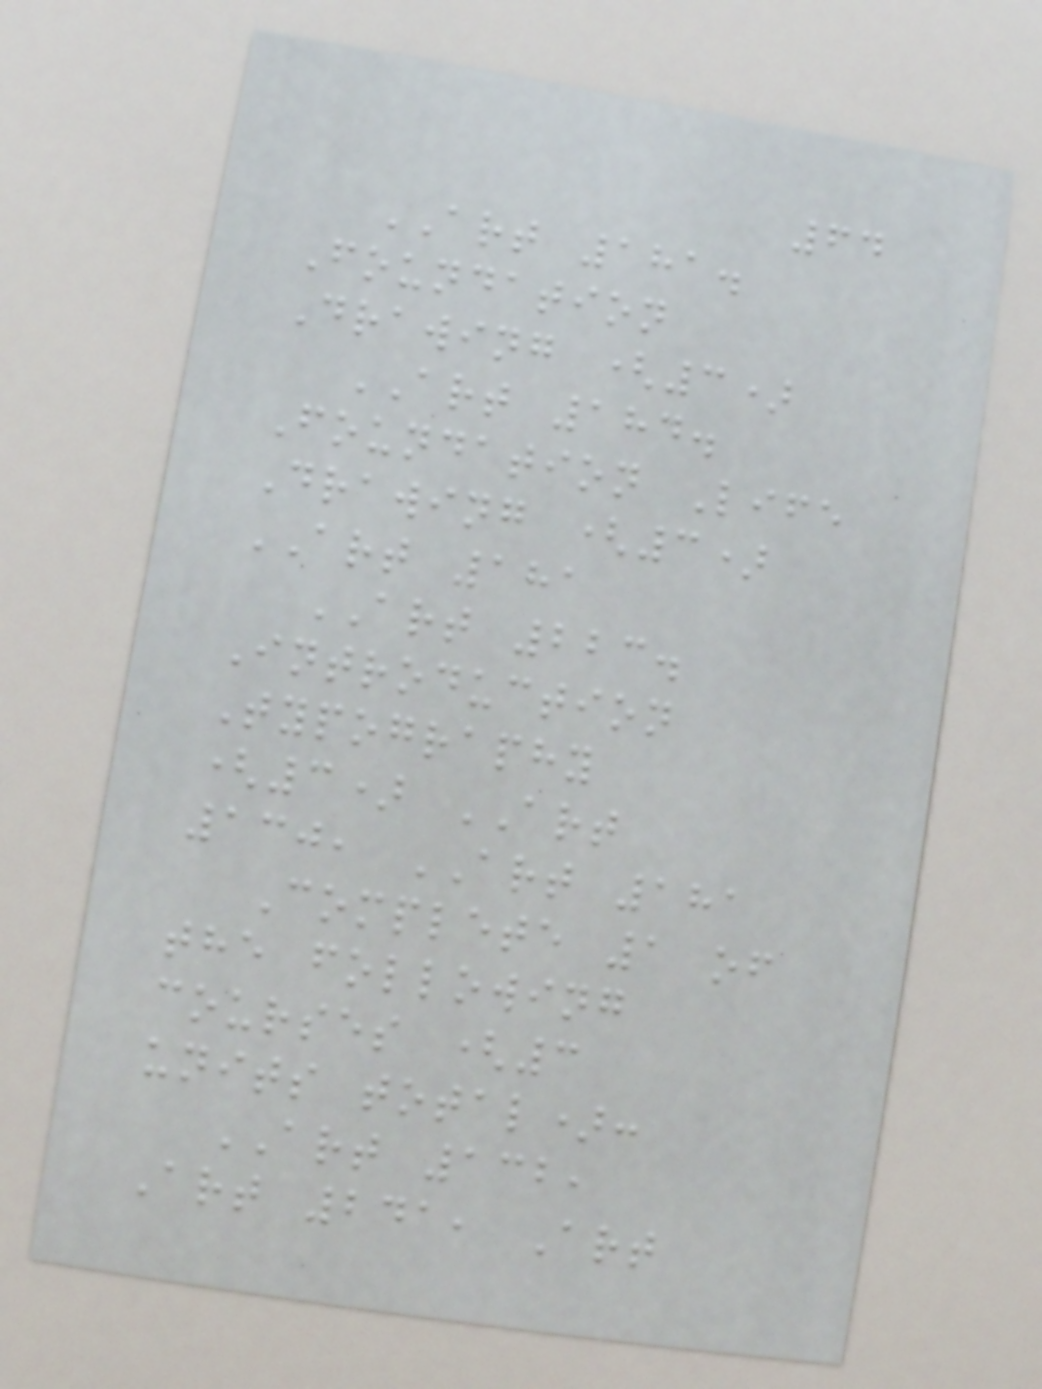64
ART 181.
Foundation
Drawing (3)
ART 184.
Foundation Life
Drawing (3)
ART 181
ART 223.
Introduction
Typography
(3) ART
130, ART 181
Complete 1 of
the following
courses (3
units total):
ART 132,
Art 241, Art
